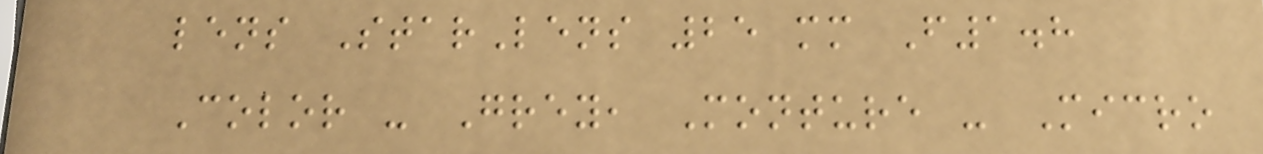lens StarLens 25 mm F1.8
Color - Grey, Monture - Micro
